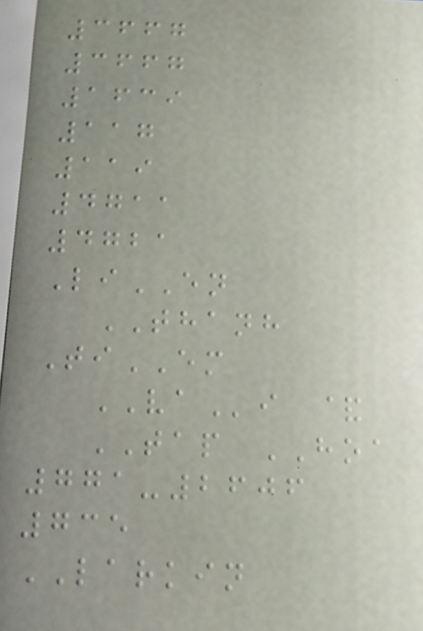3667
3667
1639
117
119
4711
4721
LiEN
THANH
TiEM
VAi &
TAP HOA
771-2606
735
LARKIN
